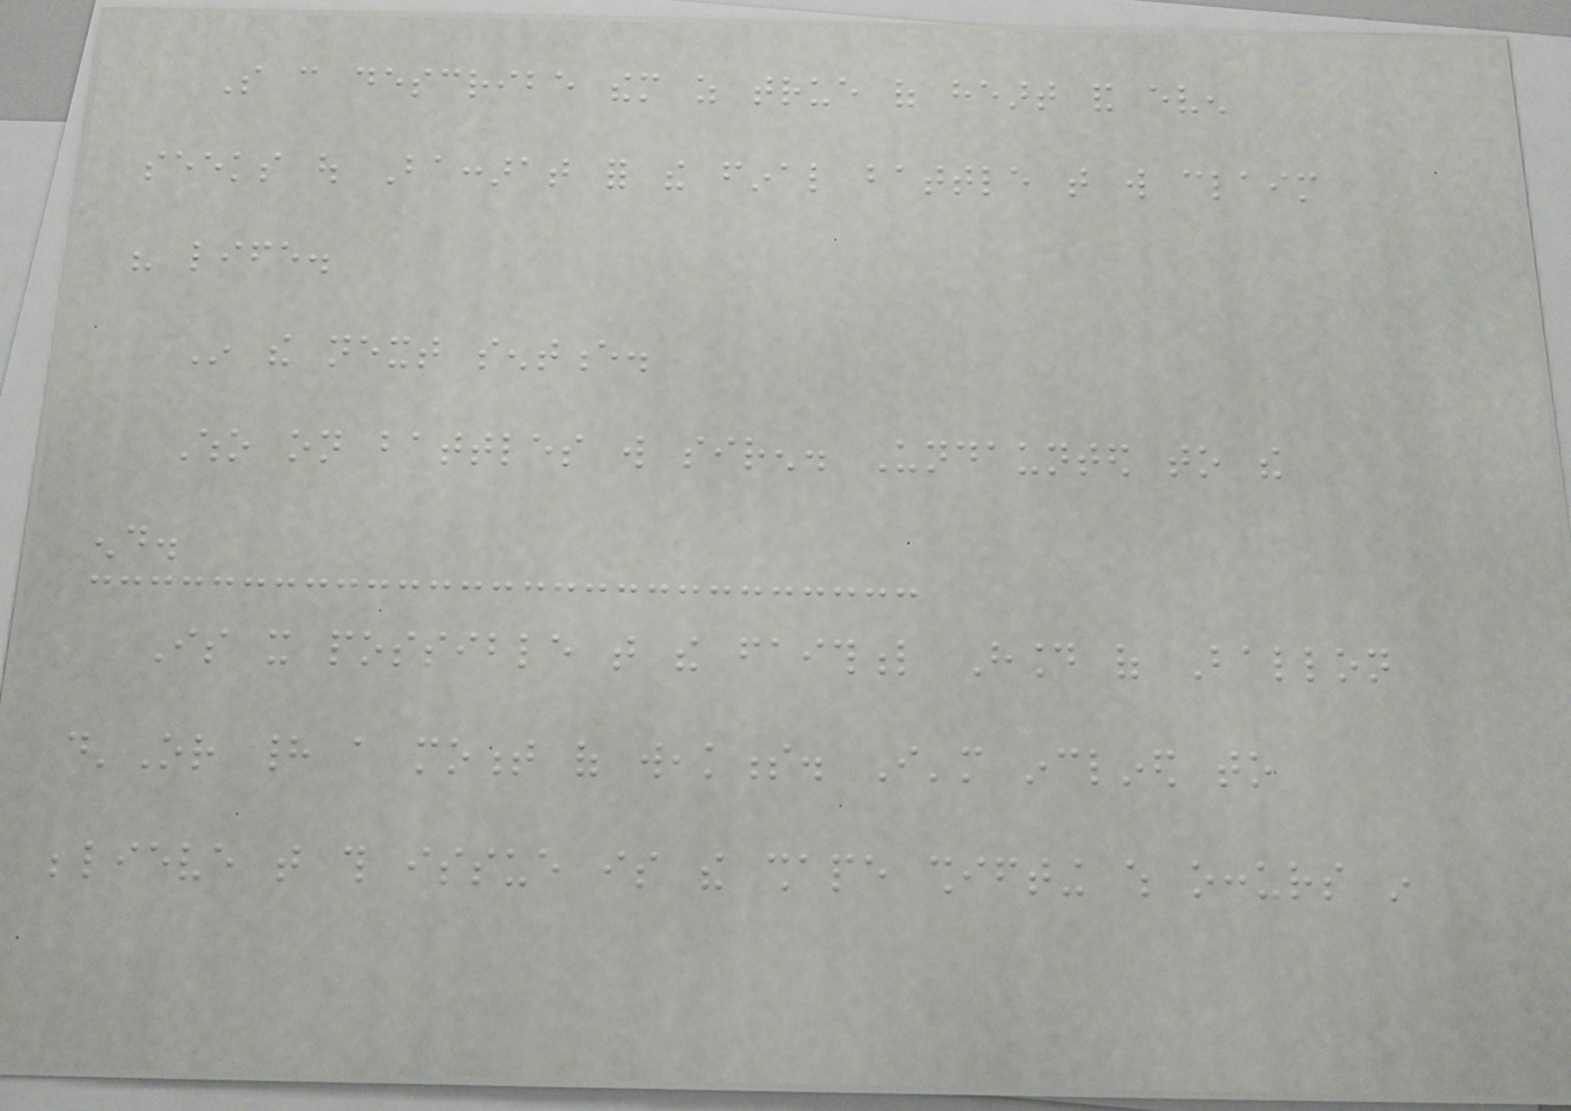So can describe them as true of heart and even
seeks out Baccarat for the final battle that will claim
his life.
In the next sentence.
Who on battles will siren. Undaunted to the
end.
Is it possible that the faithful Hound of Ballon
d'Or had a moment of weakness. I'm inclined to
believe that this issue is the shape shifting which occurs in
